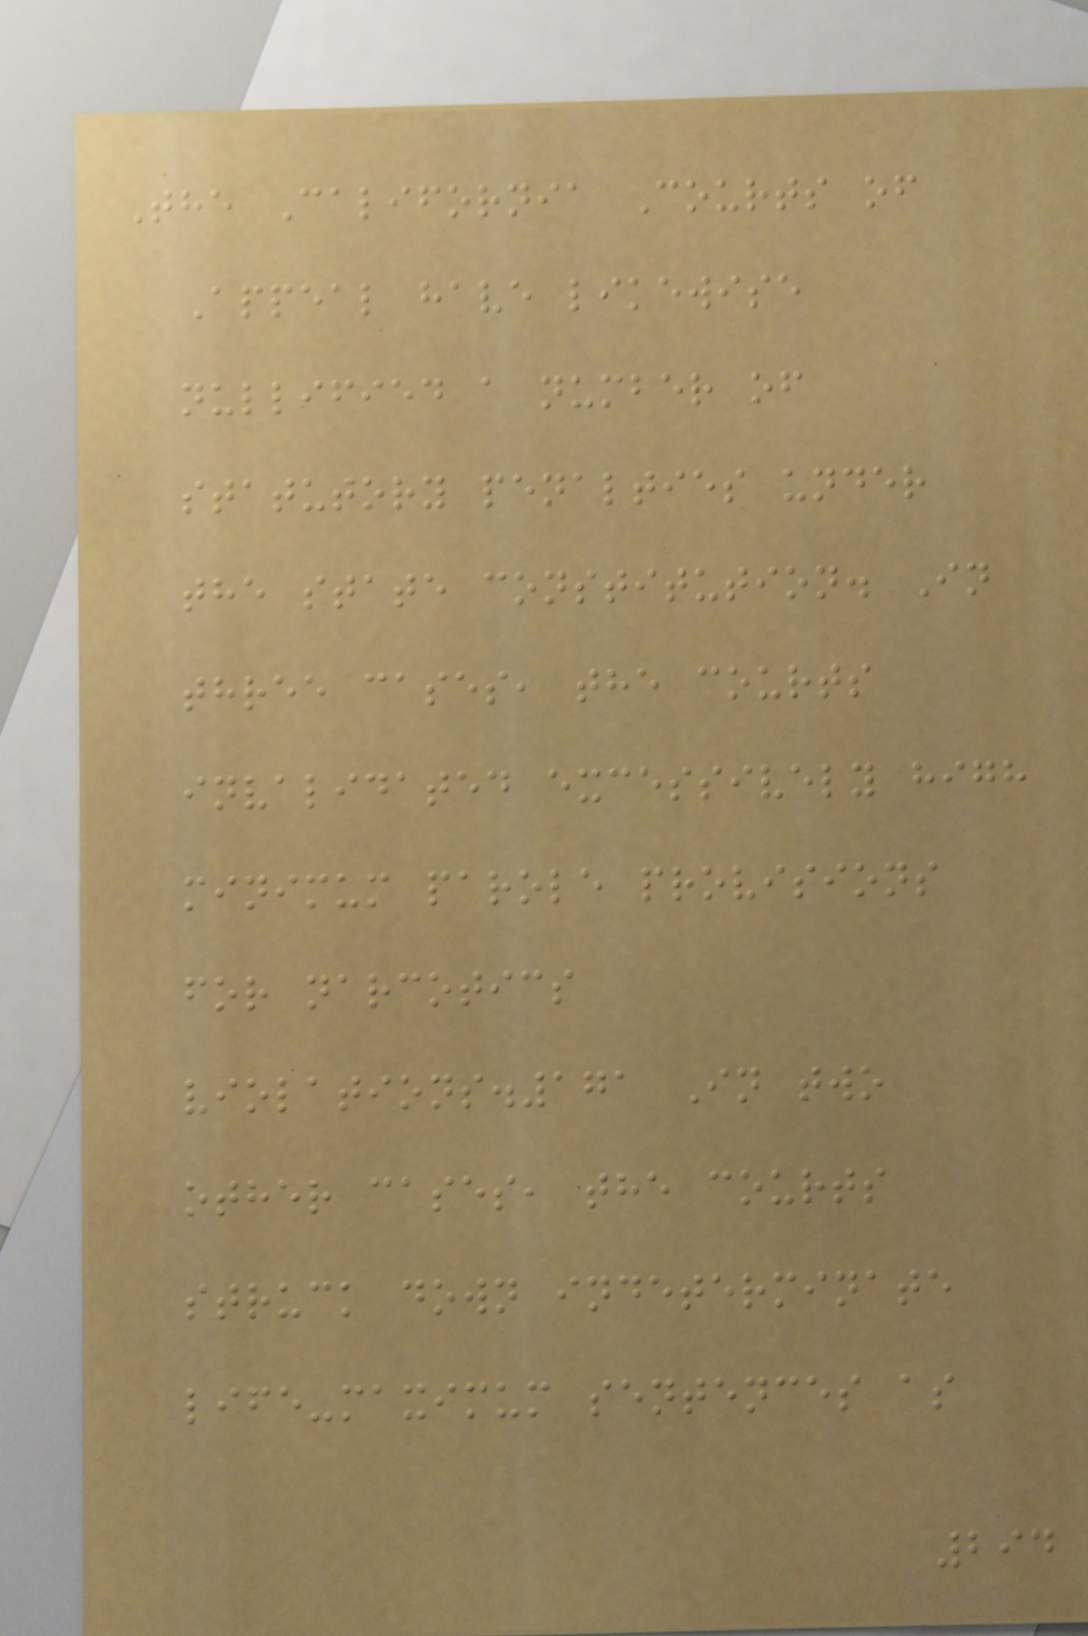The California Courts of
Appeal have likewise
nullified a number of
statutory penalties under
the state constitution. In
three cases, the courts
invalidated excessively high
minimum parole provisions
for narcotics
violations.171 In two
other cases, the courts
struck down indeterminate
life-maximum sentences as
294
